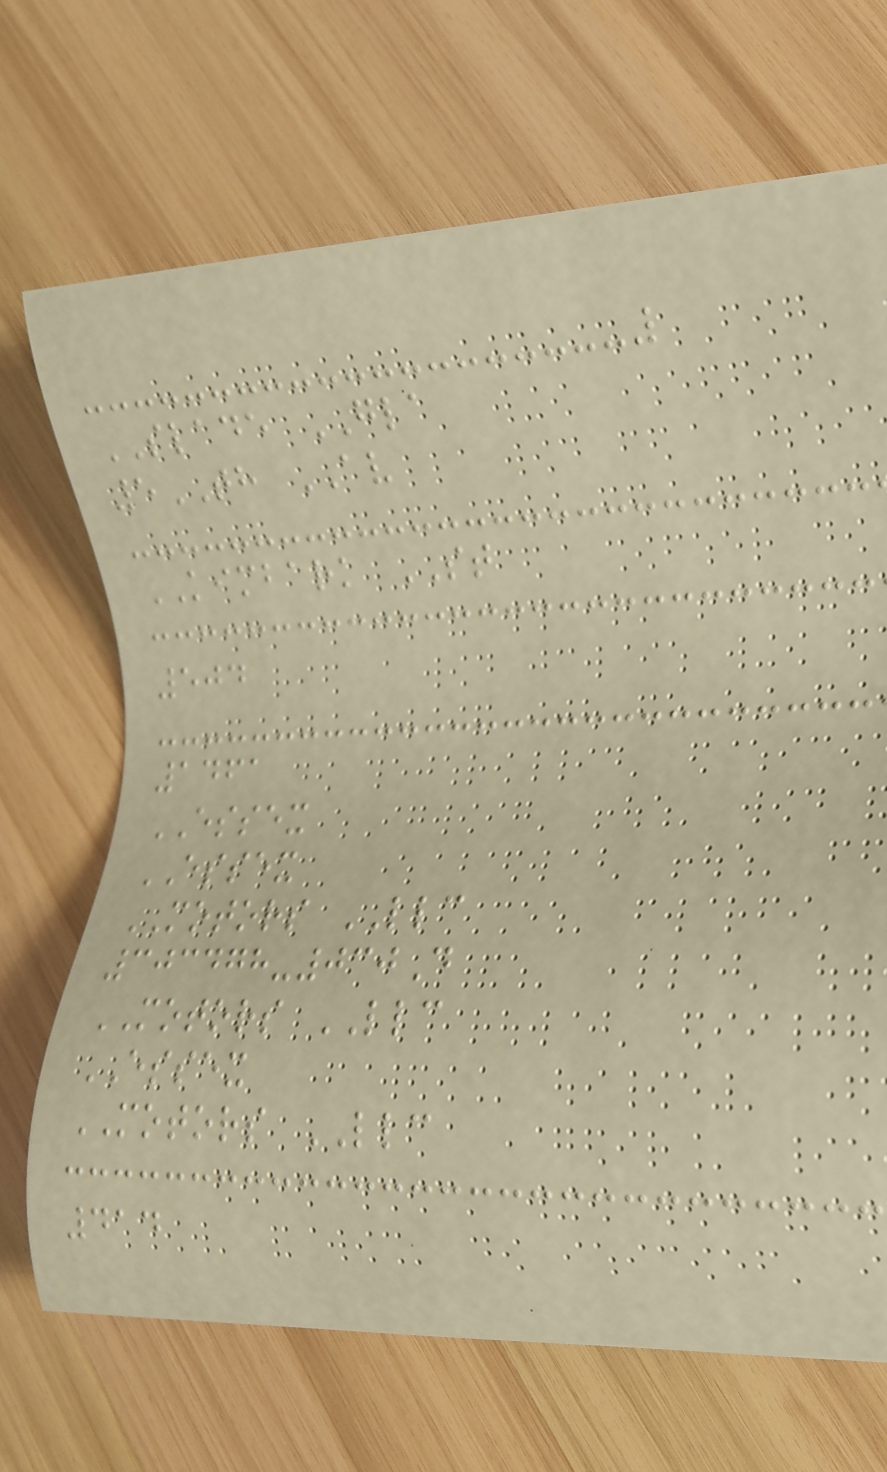SLADE GLA
5TH AV
KIMBARK ST
504
1461
ESSEX
ESSEX
MOTORS LLC
303478-030D
MOTORS LLC
ESSEX
MOTORS LLC
414
